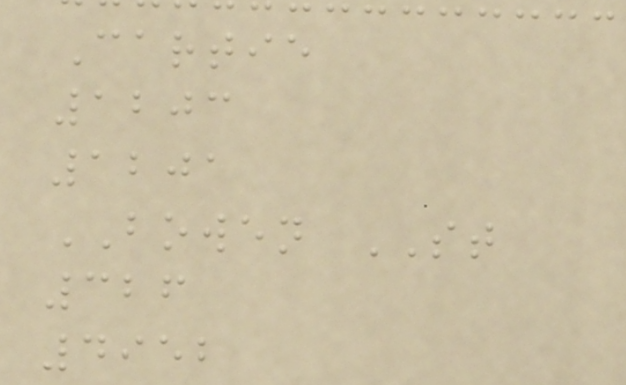Cartie
1203
1201
BOWEN ST
326
4952
